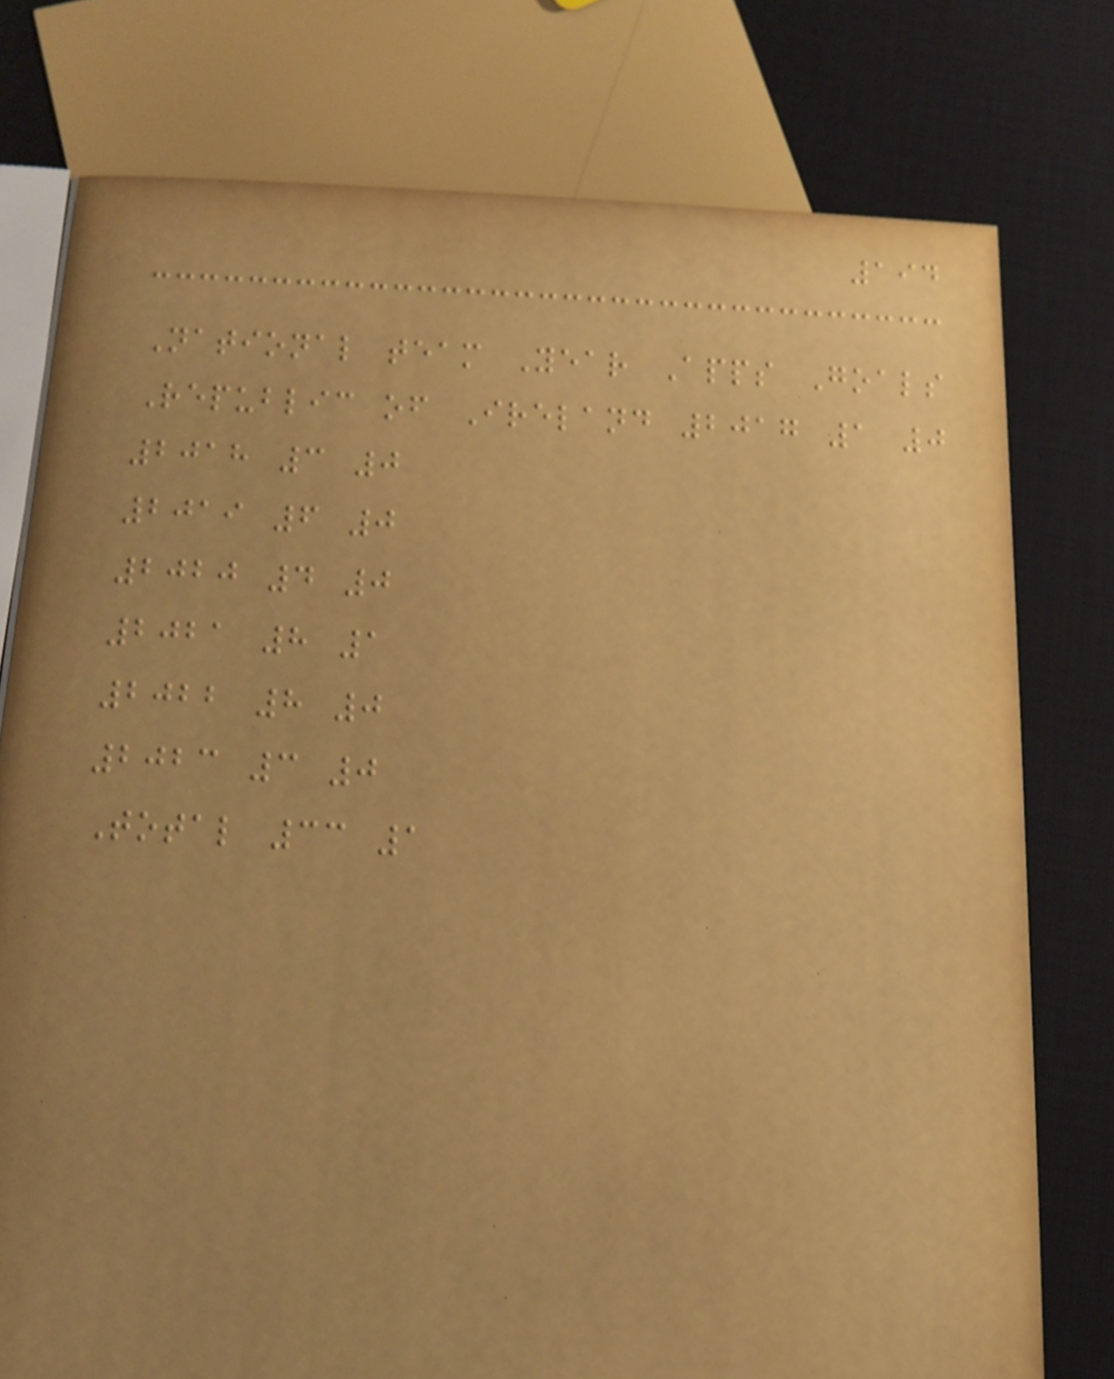194
National team Year Apps Goals
Republic of Ireland 2017 1 0
2018 3 0
2019 6 0
2020 4 0
2021 8 1
2022 8 0
2023 3 0
Total 33 1
